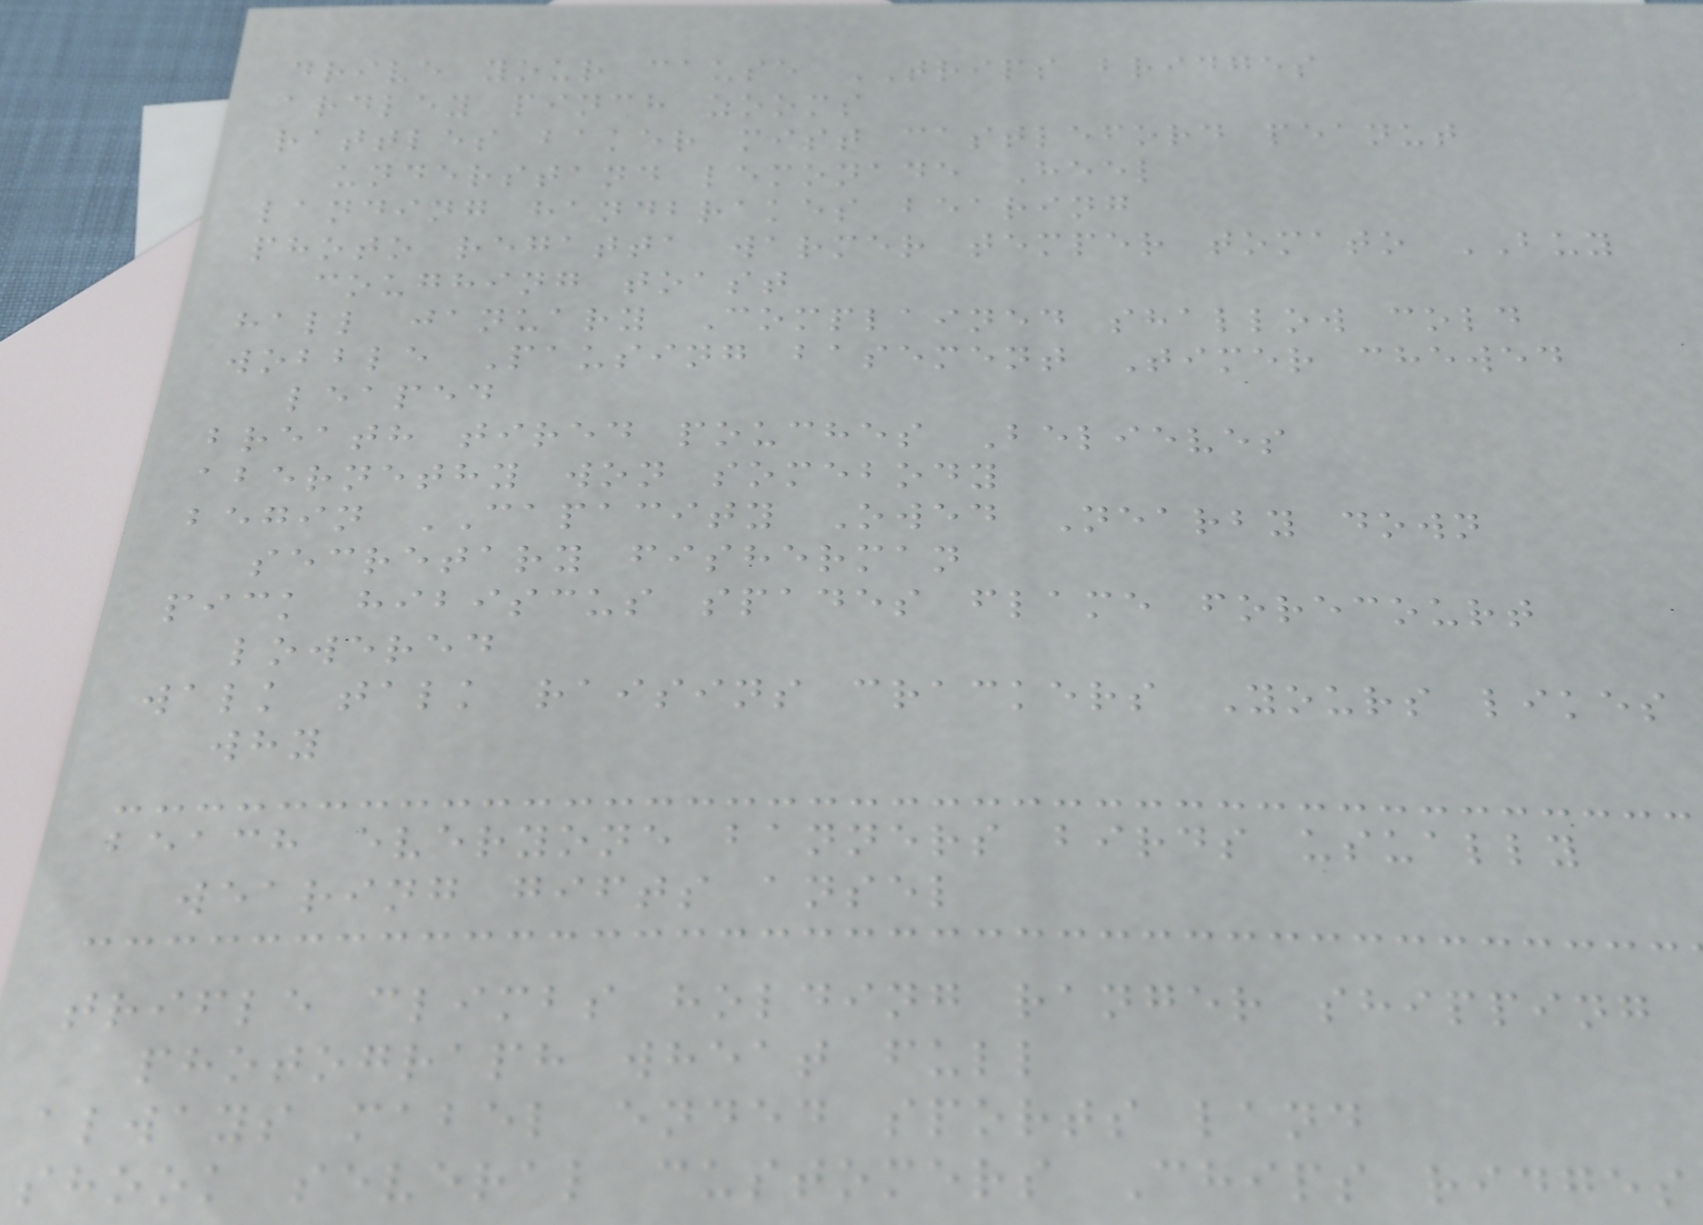drive your cause TRIPS bridges
ardley pinch zooms
rattles baker mist castleford peanut
understand lemonade Heel
landing handbrakes bearing
photo regatta warmer temper tomato BUY
coughing toast
hall january Complained shallow cold
wobble Pausing basement Timer chewed
leaped
breath tired pouches Believes
abernethy won somebody
begin CAPACITY Owed Nearby down
secretary fisherman
pick hibiscus spades flame forecourt
lowered
walk talk raisins crackers Yours likes
why
beach everyone banners birds usually
wearing gifts ansel
trifle climbs holding ranger shipping
photograph wheat full
always mabel ended sports land
shook several customers Chips ridges
